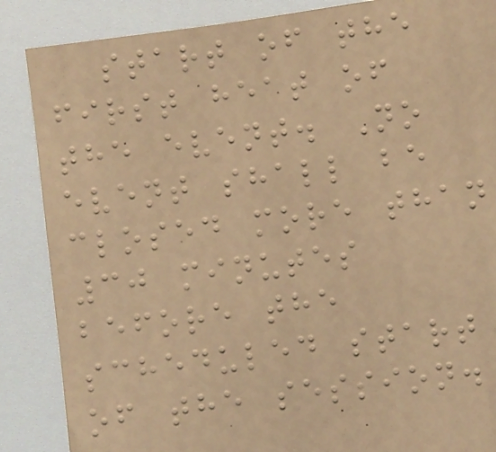start of the
first heat of
the event. No
event shall be
closed more than
30 minutes
before the
scheduled start
of the session.
